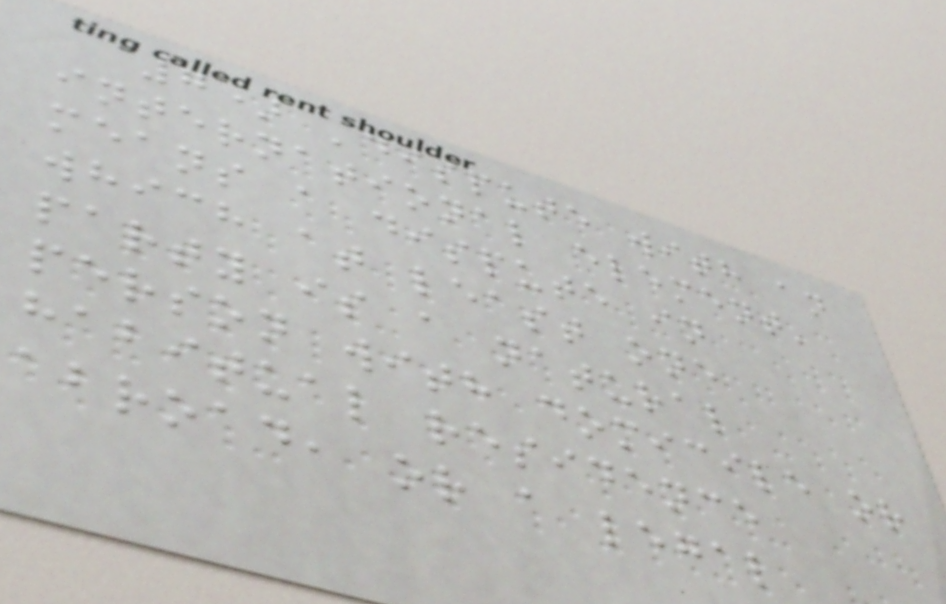7) 'dispute with an
international element'
means a dispute in
which at least one
party is a natural
person with domicile or
habitual residence
abroad, or a legal
